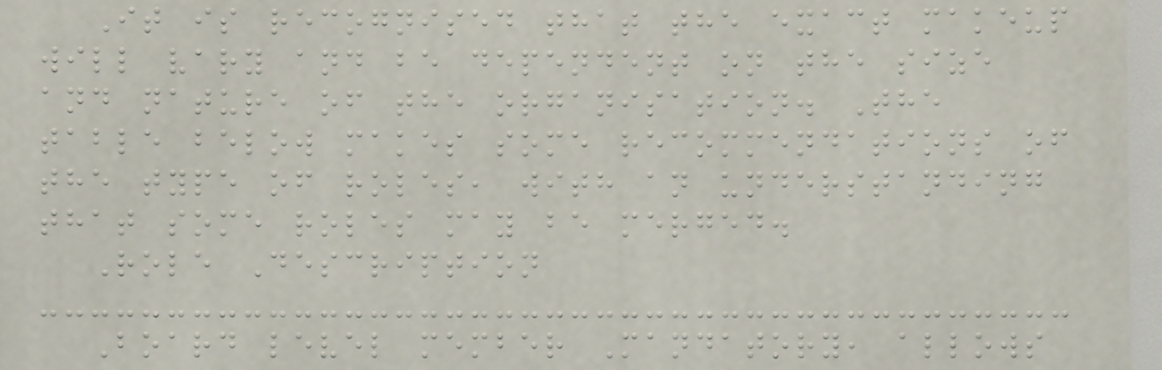It is recognised that the exact makeup
will vary and be dependent on the size
and nature of the organisation. The
table below makes some recommendations of
the type of roles, with an understanding
that some roles may be merged.
Role Description
Board level member Mandatory, allows
